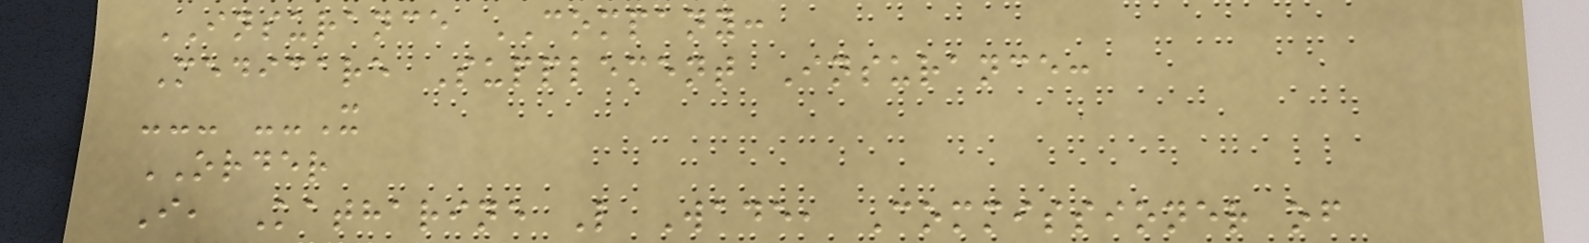INSURANCE COMPANY:
Medicare Supplement Insurance:
--- --X
ORDER
I, Katharine L Wade, Commissioner of
